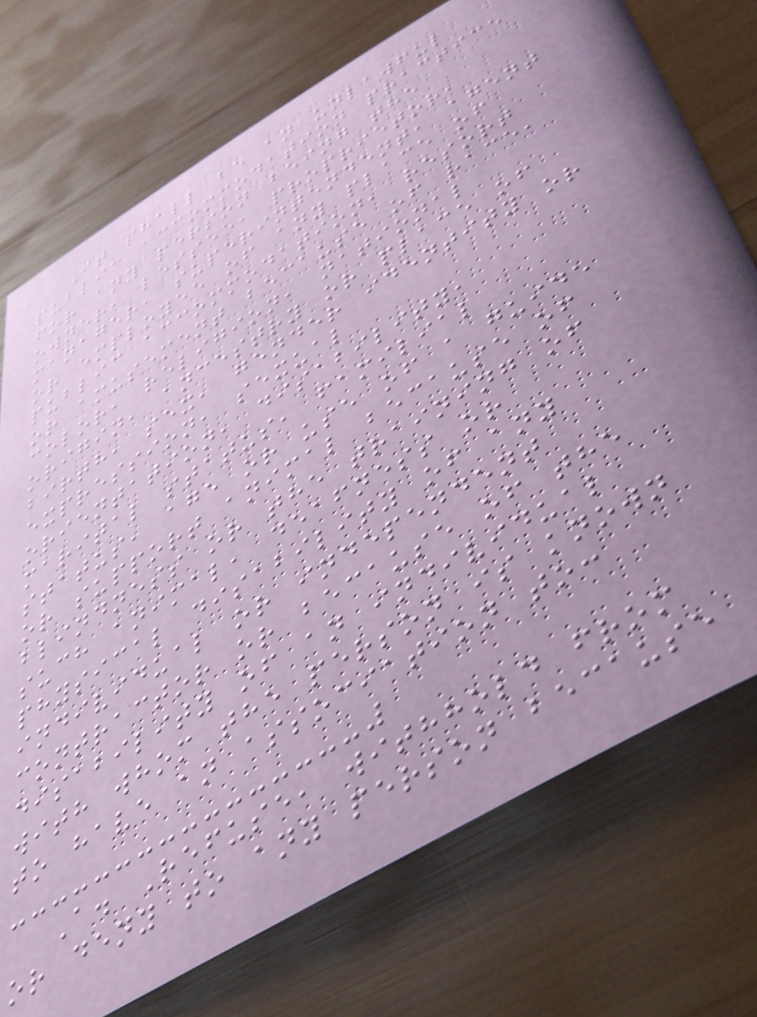It shall be an unlawful
public accommodation practice
for any person being the
owner, lessee, proprietor,
manager, superintendent, agent
or employee of any place of
public accommodation, resort
or amusement because of race,
color, religion, national
origin, ancestry or place of
birth, sex, gender identity or
expression, sexual
orientation, disability,
marital status, familial
status, age or use of a guide
or support animal because of
blindness or the training of
such animal, deafness or
physical disability of any
individual or independent
contractor or because of the
disability of an individual
with whom the person is known
to have an association to:
A. Refuse, withhold from
or deny to any person because
